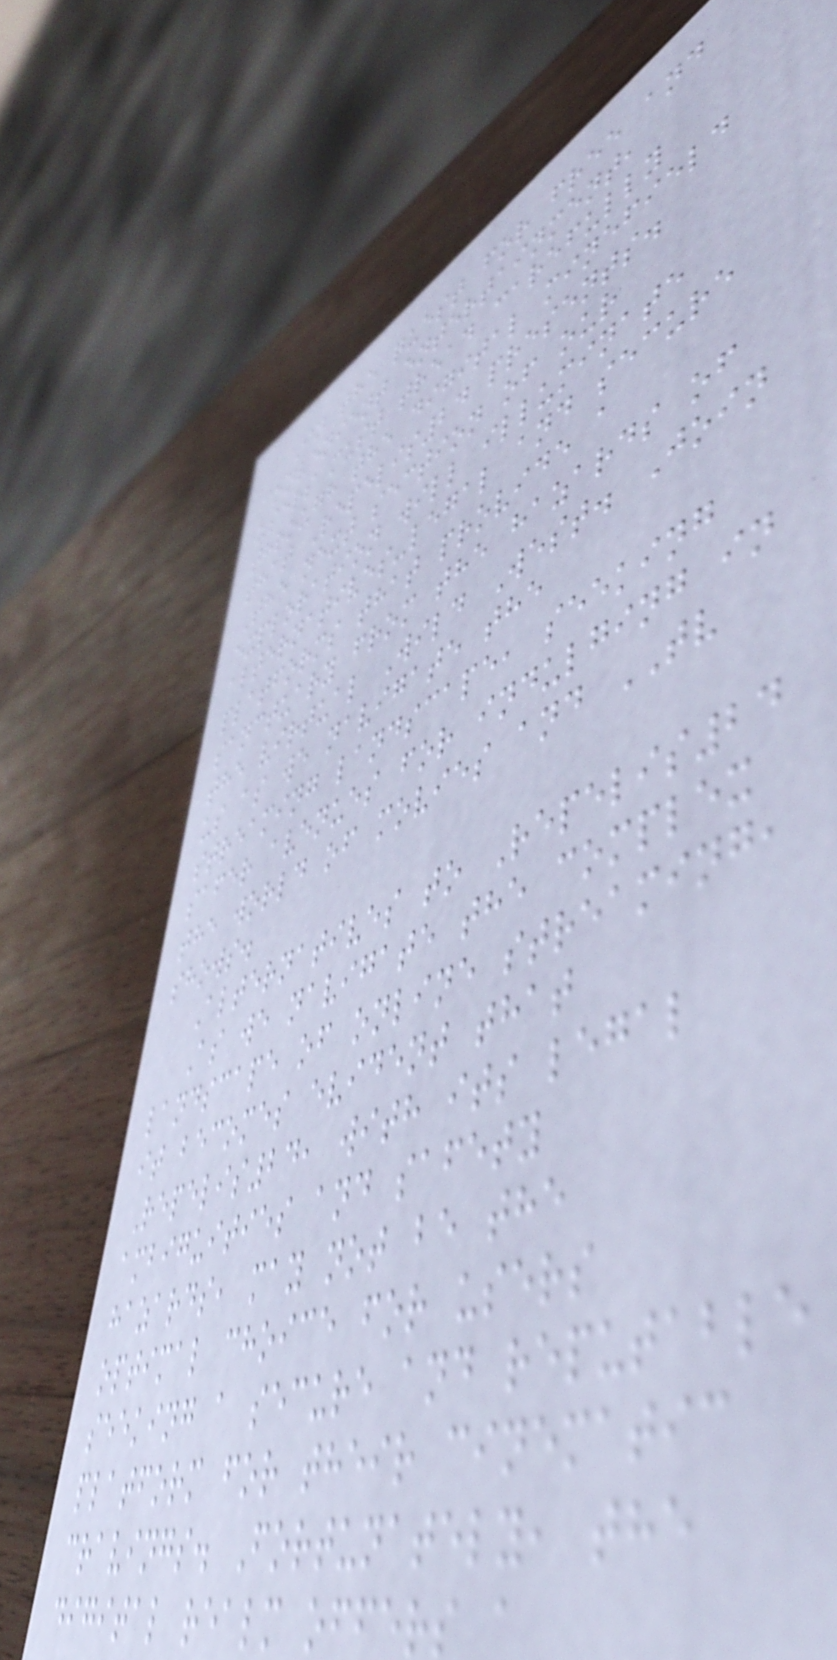In the quest for free and
convenient entertainment,
users must tread carefully
through the digital minefield
that Repelis24 presents.
The next section of our
exploration will illuminate
alternatives-legal and secure
platforms that provide a
sanctuary from the hazards of
the virtual Wild West. Join
us as we navigate the
streaming landscape, seeking
safer avenues for indulging in
the world of movies and TV
shows.
Alternatives to Repelis24
As we navigate the complex
landscape of online streaming,
it becomes evident that
Repelis24, with its legal
ambiguities and safety
hazards, may not be the
optimal choice for users
seeking a secure and reputable
platform for their cinematic
cravings. Fortunately, the
digital realm offers a
